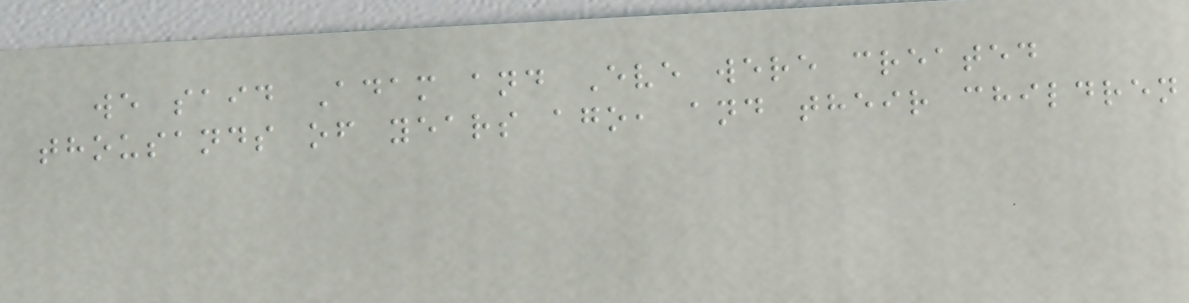we said Adam and Eve were created
thousands of years ago, and their children
